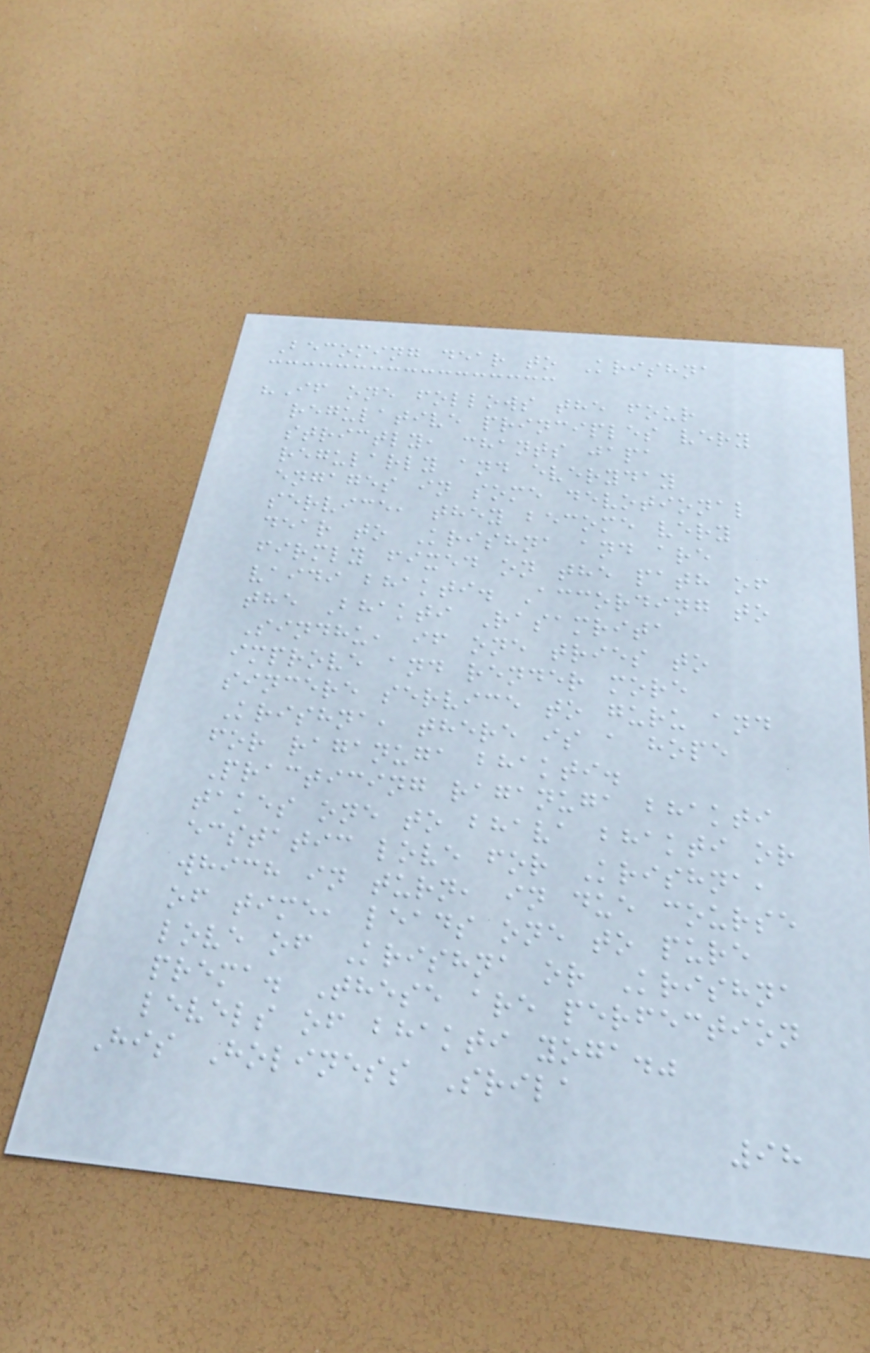Becoming dear to Krishna
"If one follows the four
regulative principles very
strictly, chants japa
regularly and everyday
engages in some devotional
service, they become very
dear to Krishna and are
firmly fixed on the path of
vaidi bhakti. According to
the Bhakti Rasamrita
Sindhu, if one tries to
improve and render more
sincere service to guru and
Krishna, there is a hope
for raganuga bhakti.
Practicing raganuga bhakti
takes one to bhava bhakti or
ecstatic love for Krishna,
which in turn, in due course
of time, leads one to pure
love of Krishna or Krishna
prema. These are perfection
levels of bhakti yoga."
His Holiness Srila
98
